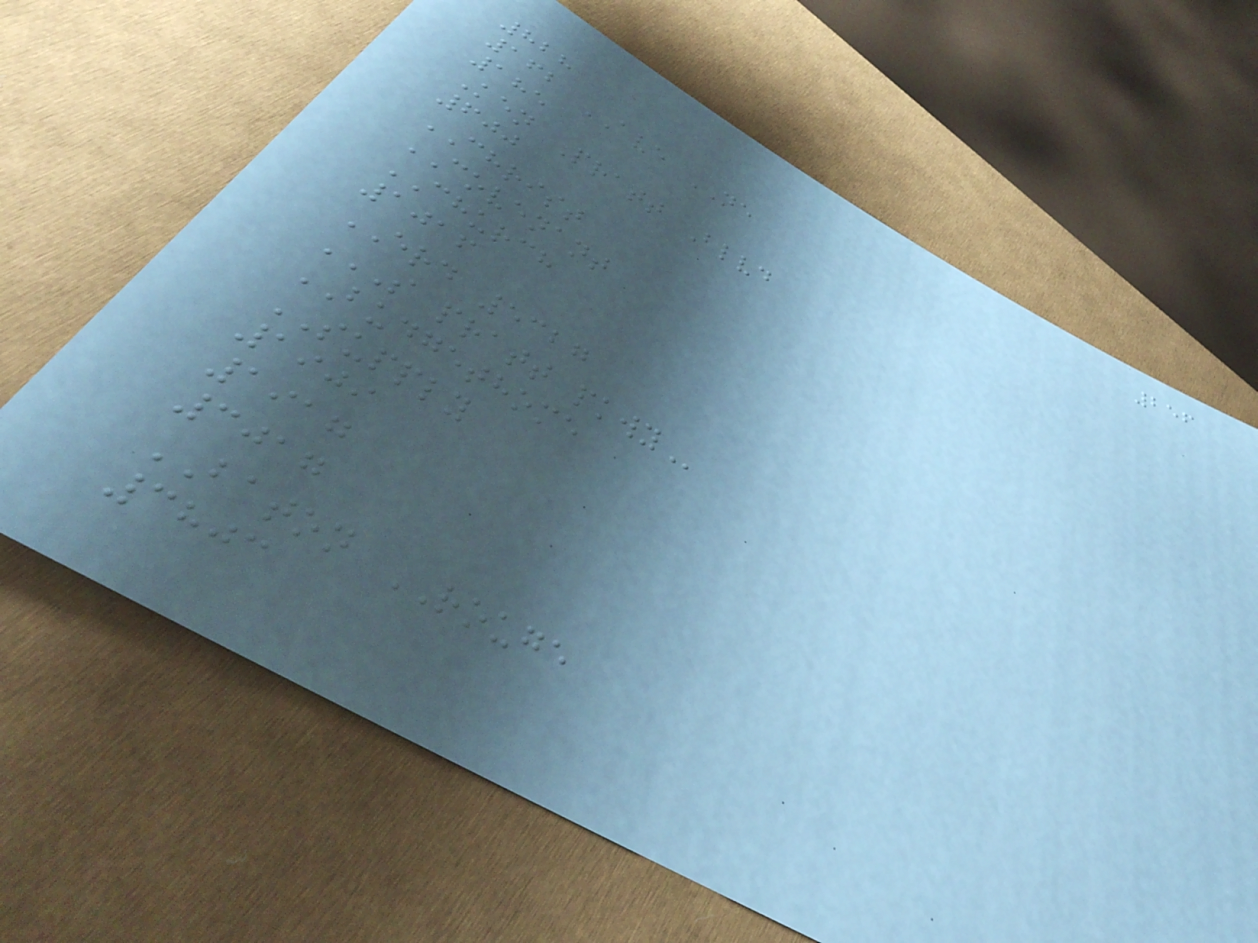256
828
162 AVE NE
185
Ken Pratt Blvd
600
CHRIST
COVENANT
CHURCH
1016
ERD 5327
S PRATT PKWY
BUDGETHOME
SUPPLY
1909
1917
3017
BATON ROUGE
3803
